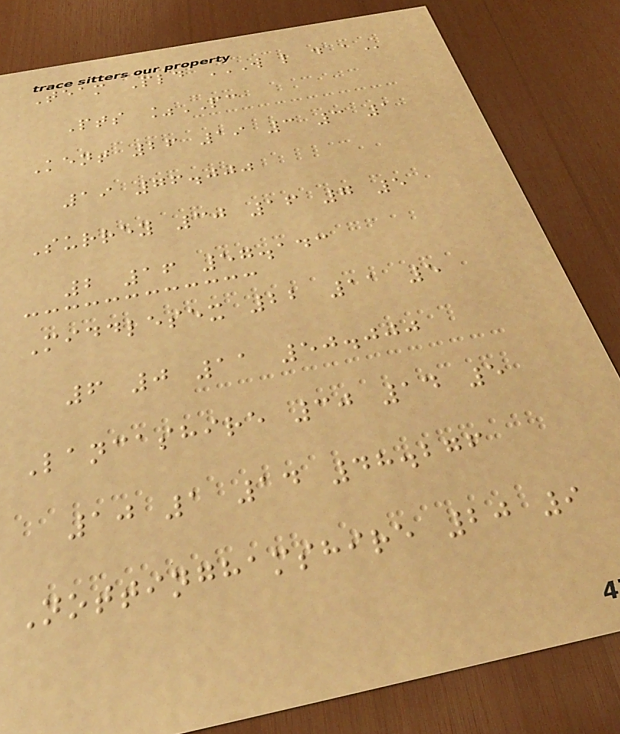Team Pld W L D A
Pts %PC
Kent 26 19 3 3 1
19 76.000
Surrey 30 16 7 5
2 16 57.143
Middlesex 22 11 5
6 0 11 50.000
Lancashire 30 14 5
10 1 14 48.276
Nottinghamshire 20 9
